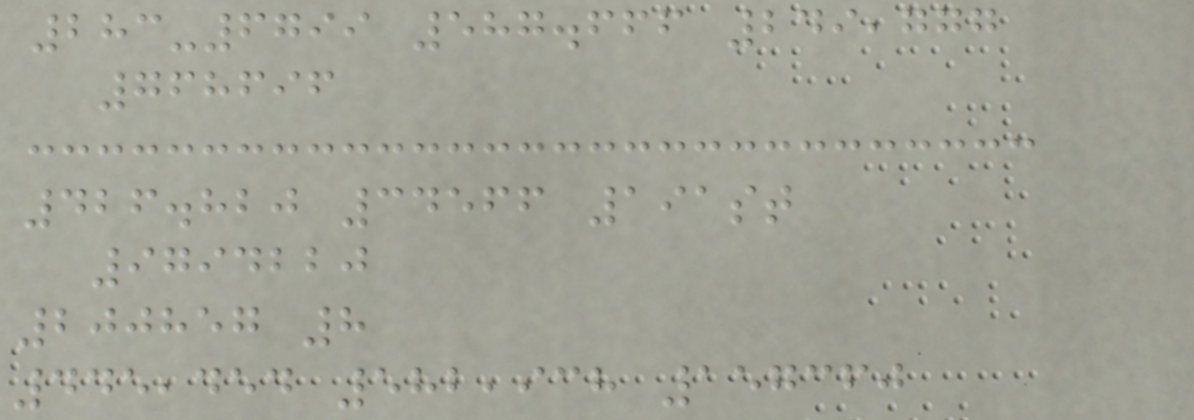283-6799 587.666 249,777
768696
426.820 34566 191st
9794220
200857 8
445,454 582,938 157360
